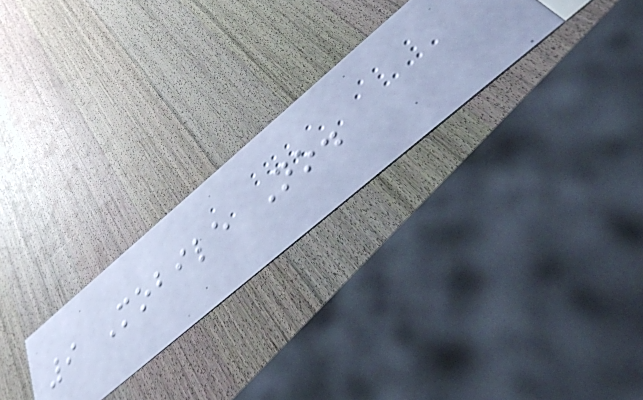9 Mobile No.
